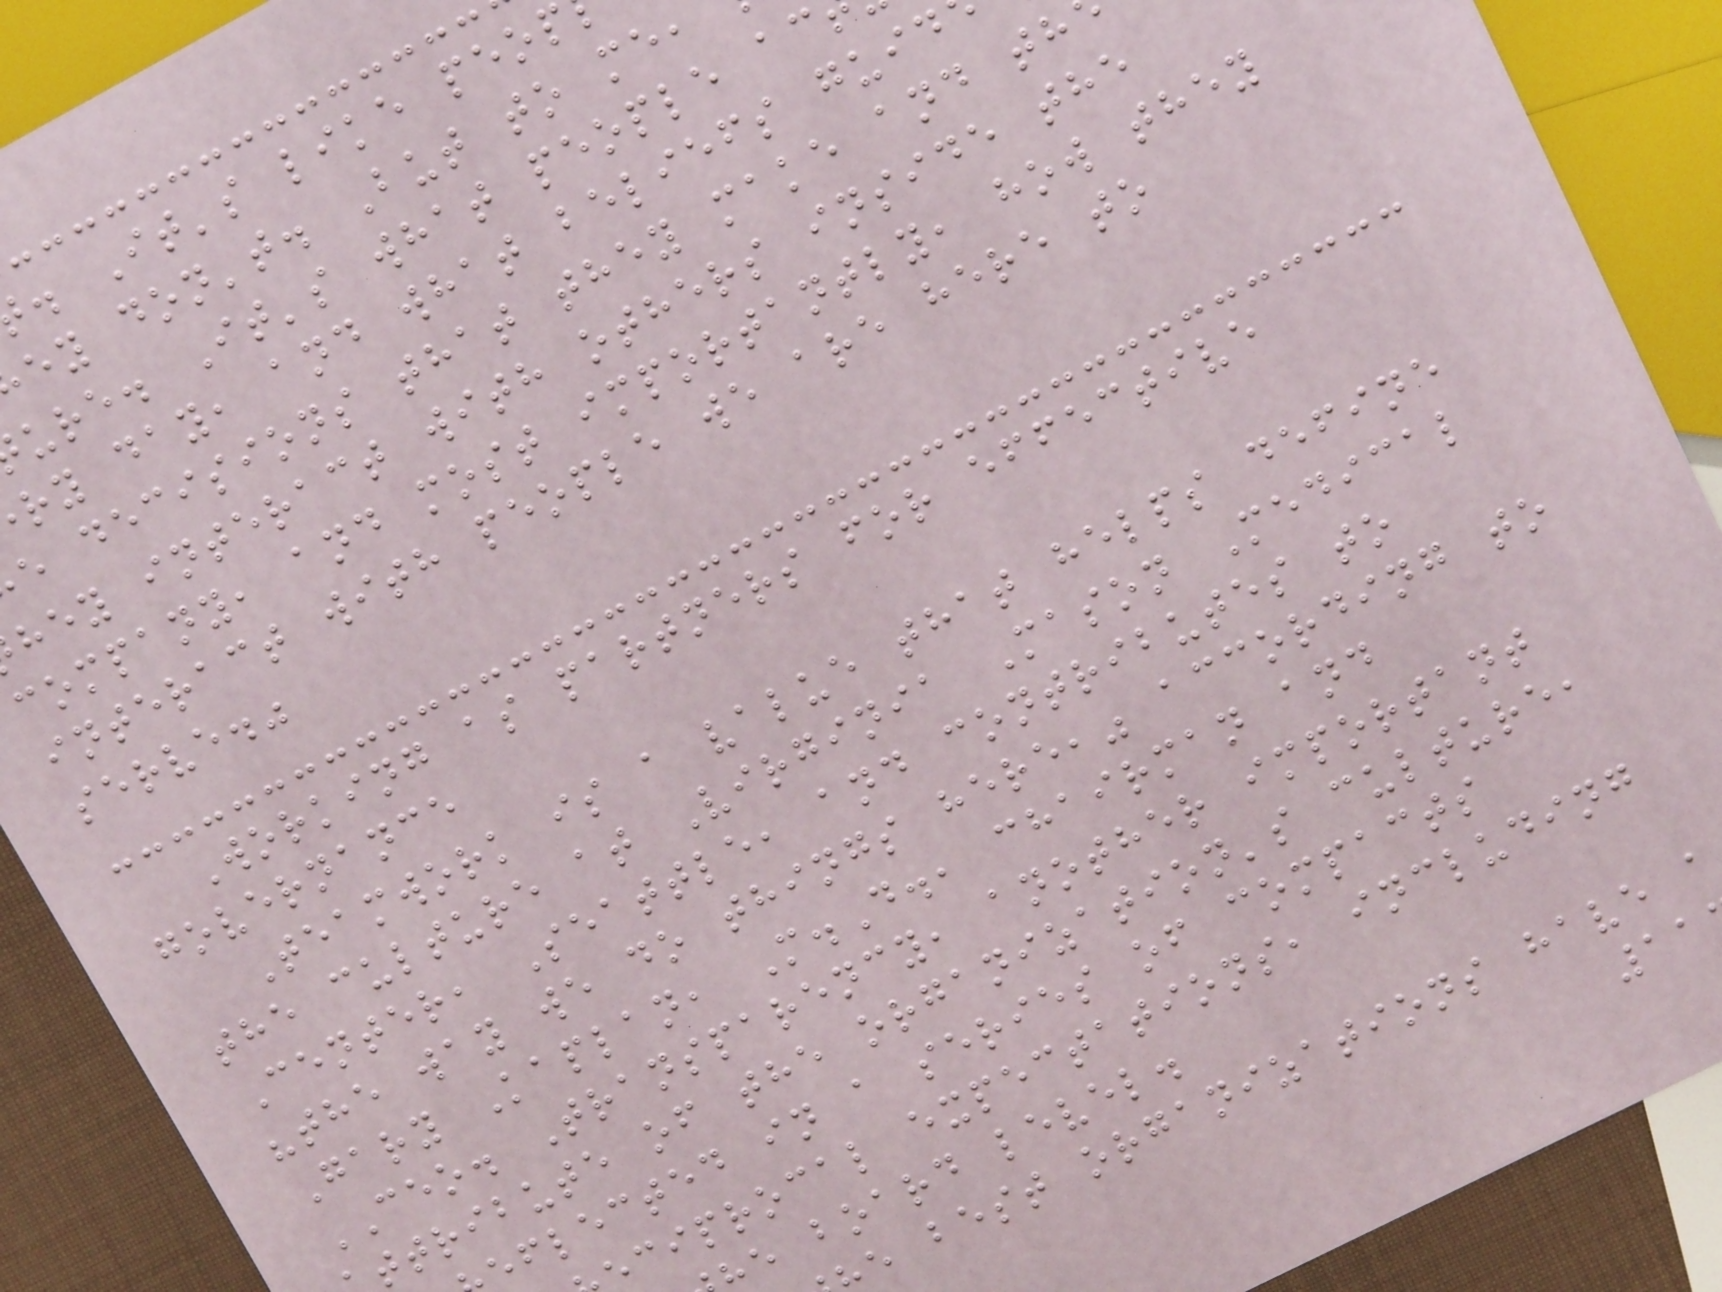. It's like peop
ey don't. But to me,
ure. It's what people ac
ry day, and what beliefs guid
e decisions that they make and th
hey interact with others inside the
company, and most importantly, how they
interact with people we are here to
serve."
Working as partners for effective
governance
Teamwork is a value that helps define
the culture at Virginia Mason Medical
Center, Seattle, and contributes to
"the way we do things here," according to
Gary Kaplan, M.D., chairman and
CEO. Transparency, another important
ttribute of the organization's culture,
eflected in a series of compacts
ciprocal expectations, including
e board level.
e best organizations have a
